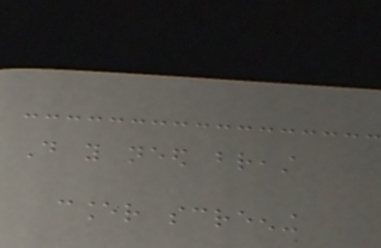Do you need breast
cancer screening
